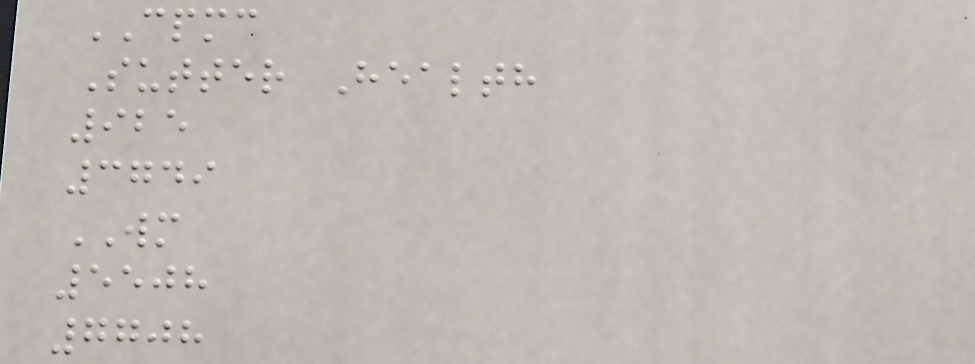CPMC
Sutter Health
925
3749
WM
5508
7708
